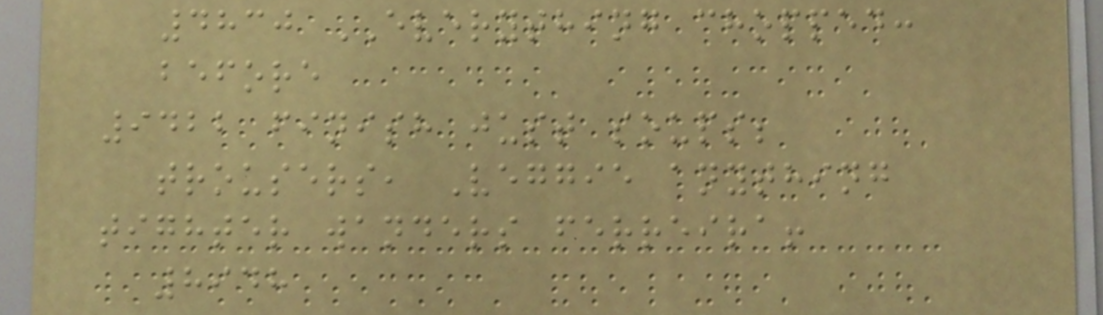4830 EVERYTHING chopped:
before
9422 finish just soups;
trousers, Veggie anything
tighter wanders ferreira!
8948
